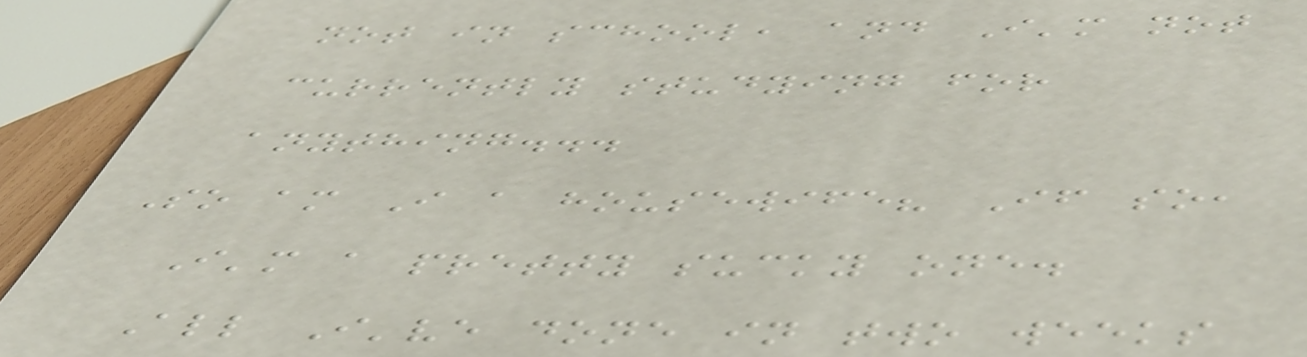not in school, and I'm not
currently studying for
anything...
So am I a housewife? If so,
I'm a pretty sucky one.
All I've done in two weeks
